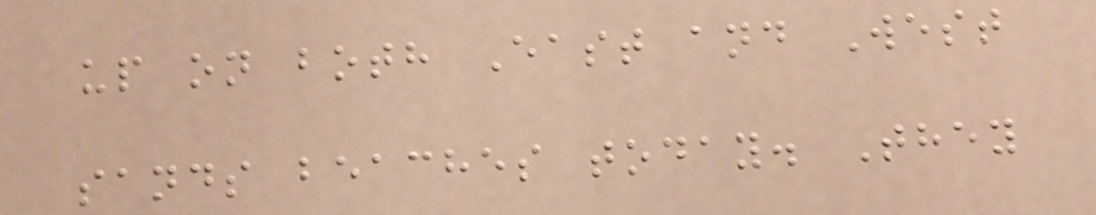up on both East and West
sands beaches today. They
